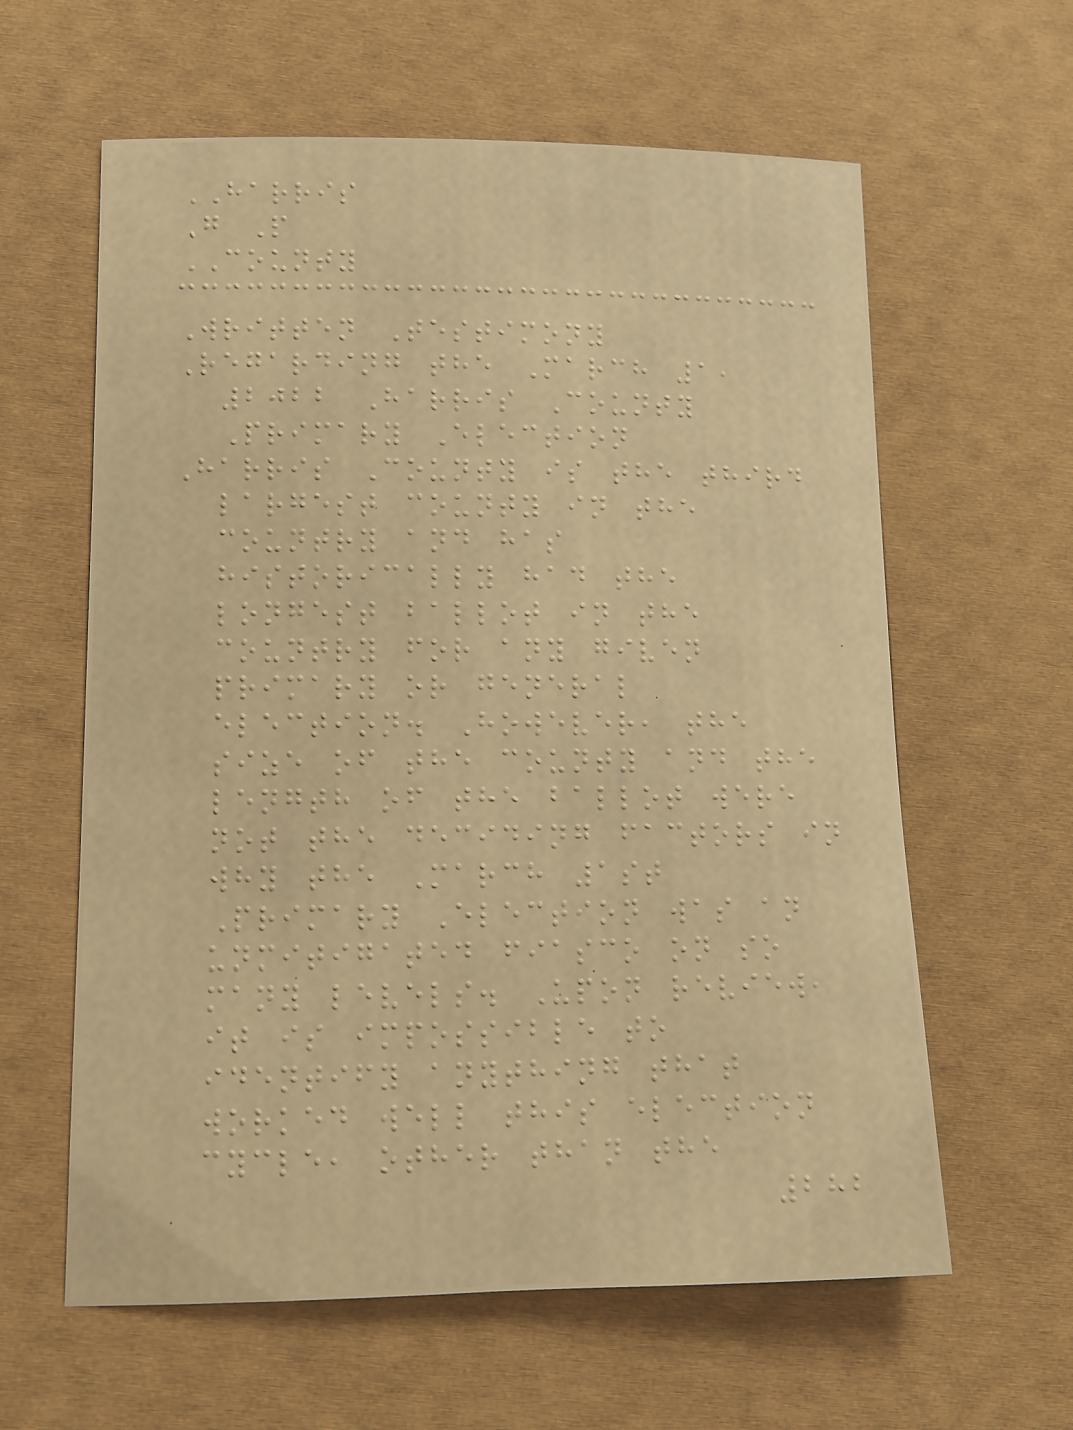HARRIS
G P
COUNTY
Written Testimony
Regarding the March 1,
2022 Harris County
Primary Election
Harris County is the third
largest county in the
country and has
historically had the
longest ballot in the
country for any given
primary or general
election. However, the
size of the county and the
length of the ballot were
not the deciding factors in
why the March 1st
Primary Election was an
unmitigated fiasco on so
many levels. Upon review,
it is impossible to
identify anything that
worked well this election
cycle, other than the
282
